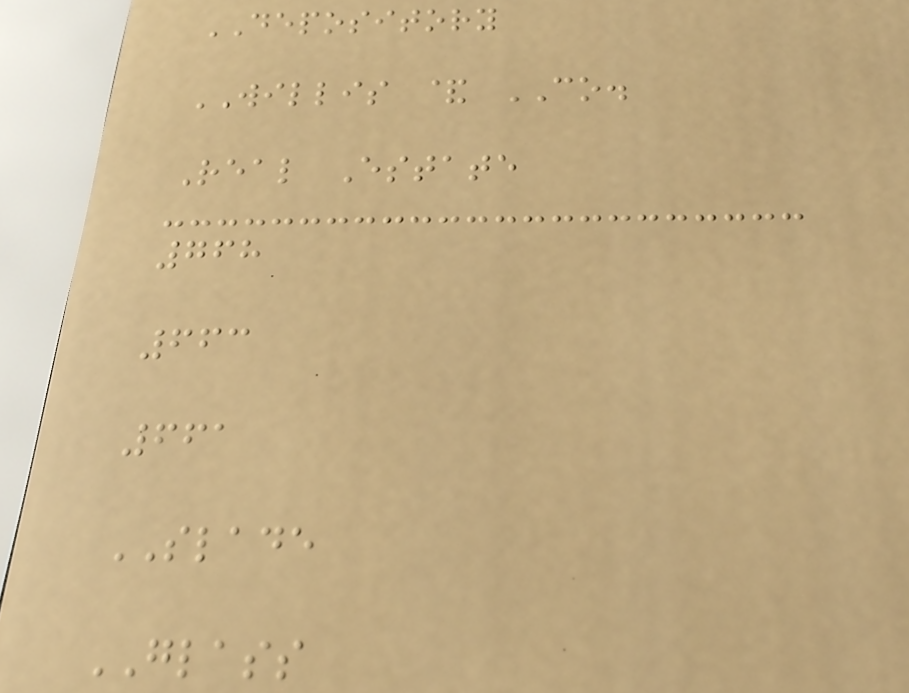DEPOSITORY
WILLIS & CO.
Real Estate
768
663
661
SLADE
GLASS
